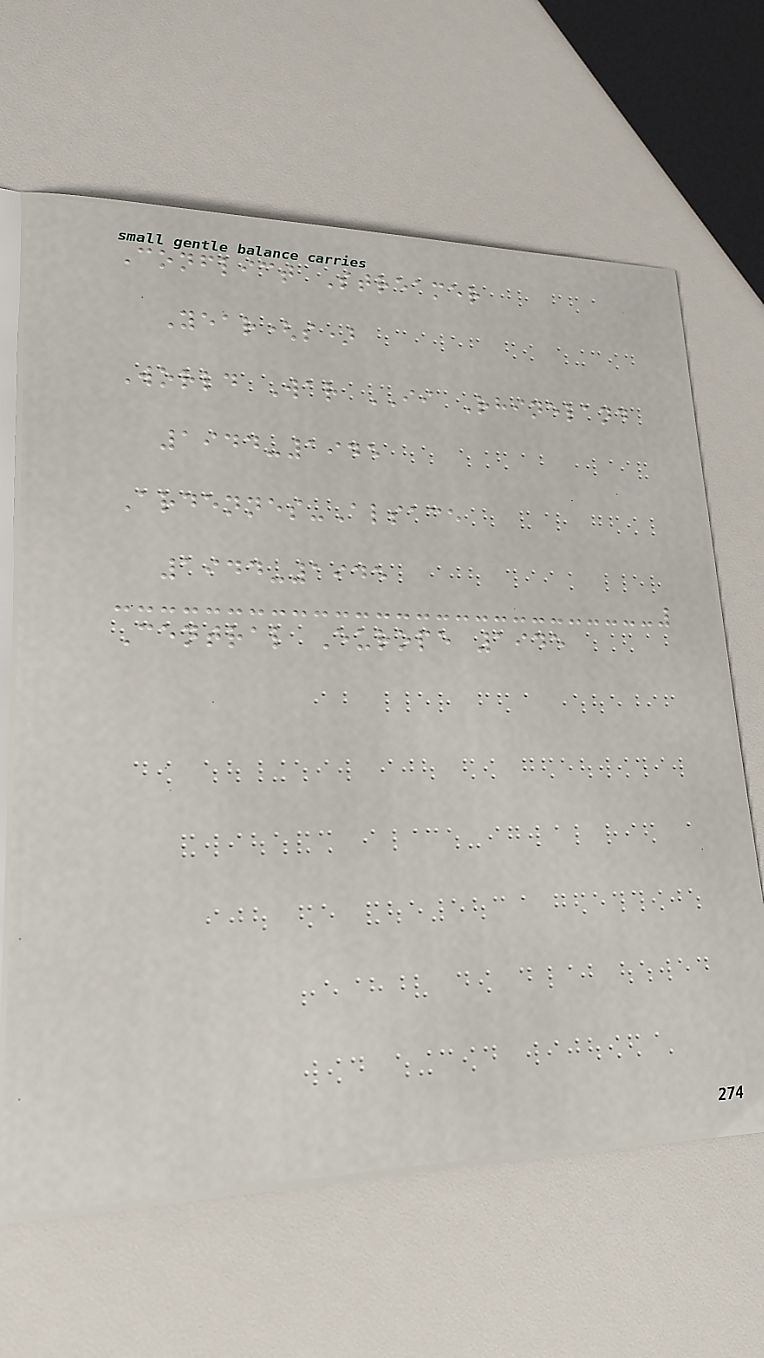Conflict Streamer
Year(s)
World War II Rhineland
1944-1945
Ardennes-Alsace
1944-1945
Central Europe 1945
